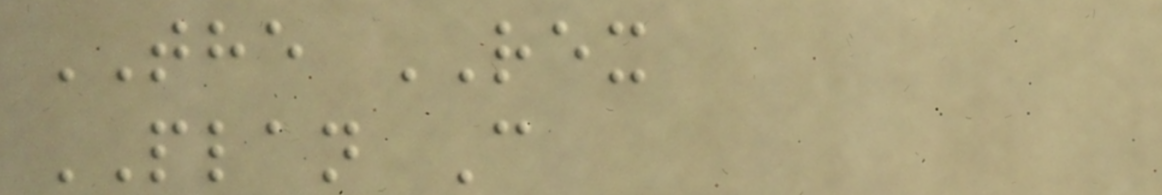THE REX
PLAN C
